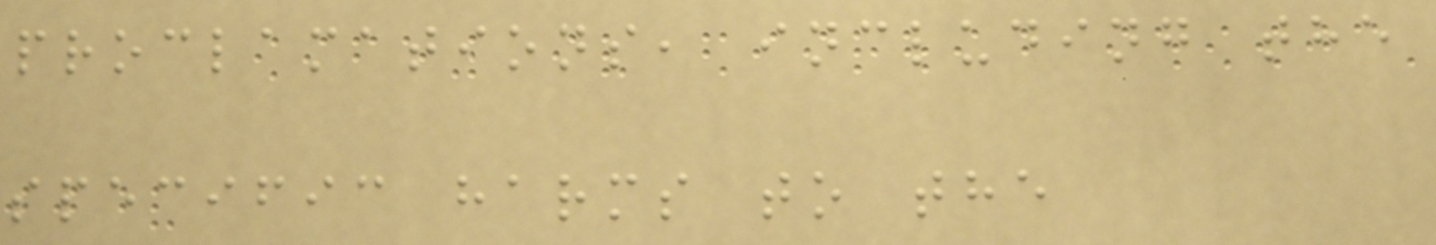proclamations, including the
specific harms to the
